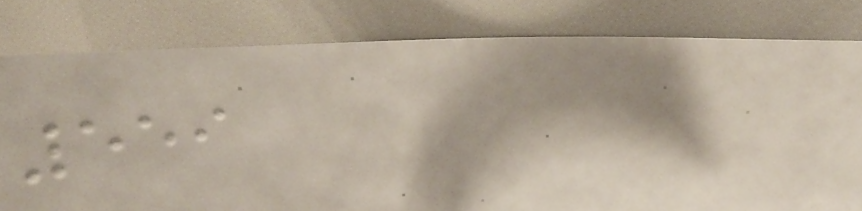559
